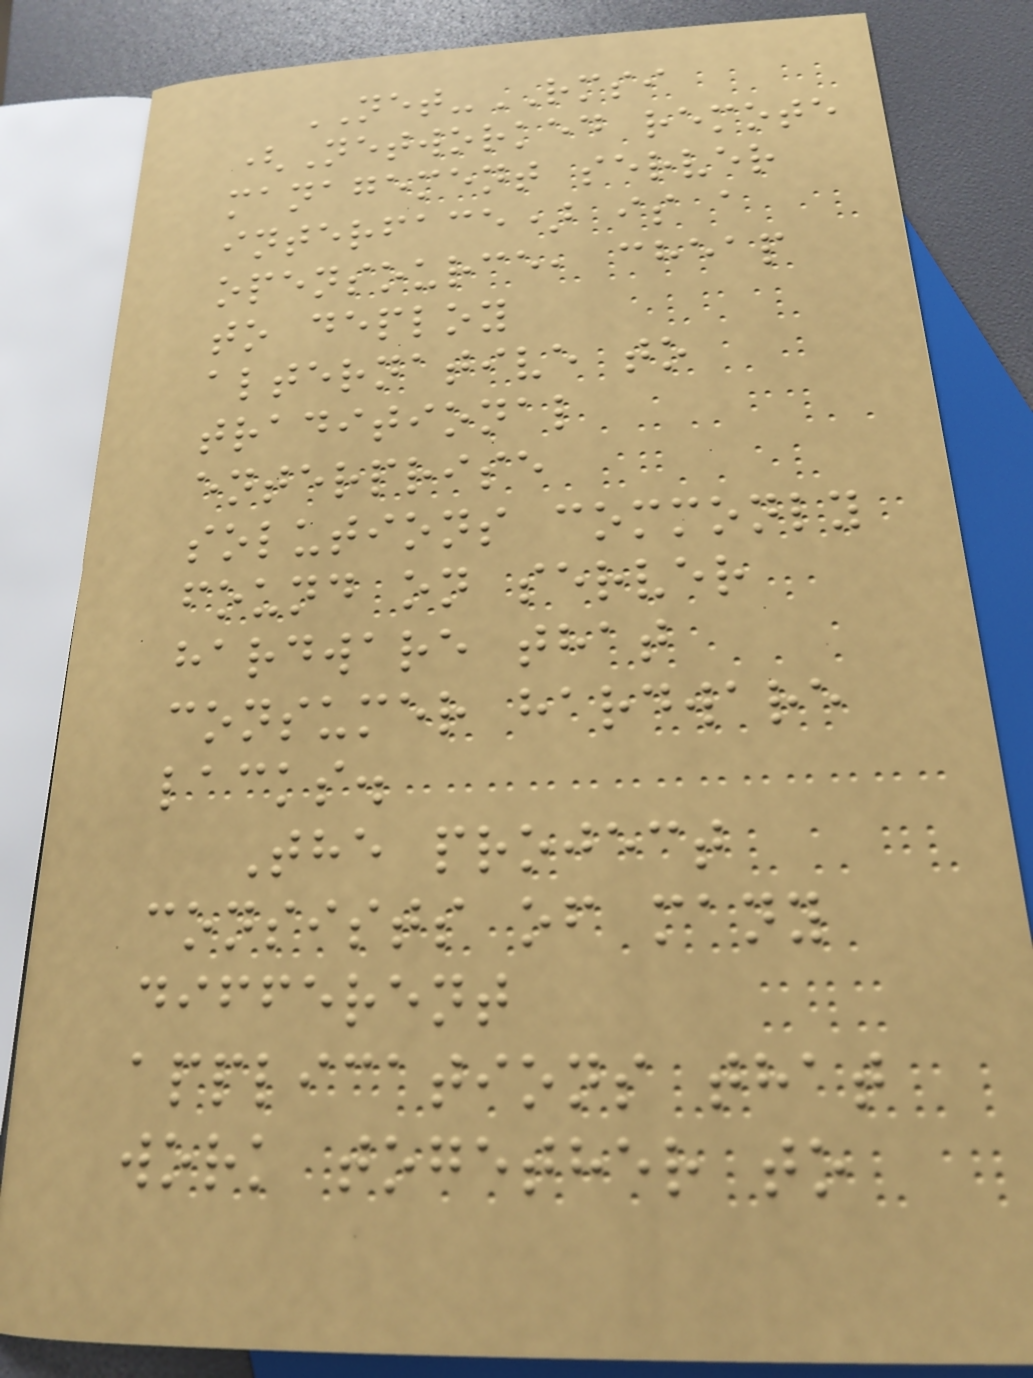NET-RMSI
(Networked remote
management server
interface) is a
opensource, cheap
to deploy
alternative to
traditional
enterprise
solutions commonly
found on server
hardware that
consumer hardware
lacks.
The project
consists of many
different
applications that
work together to
